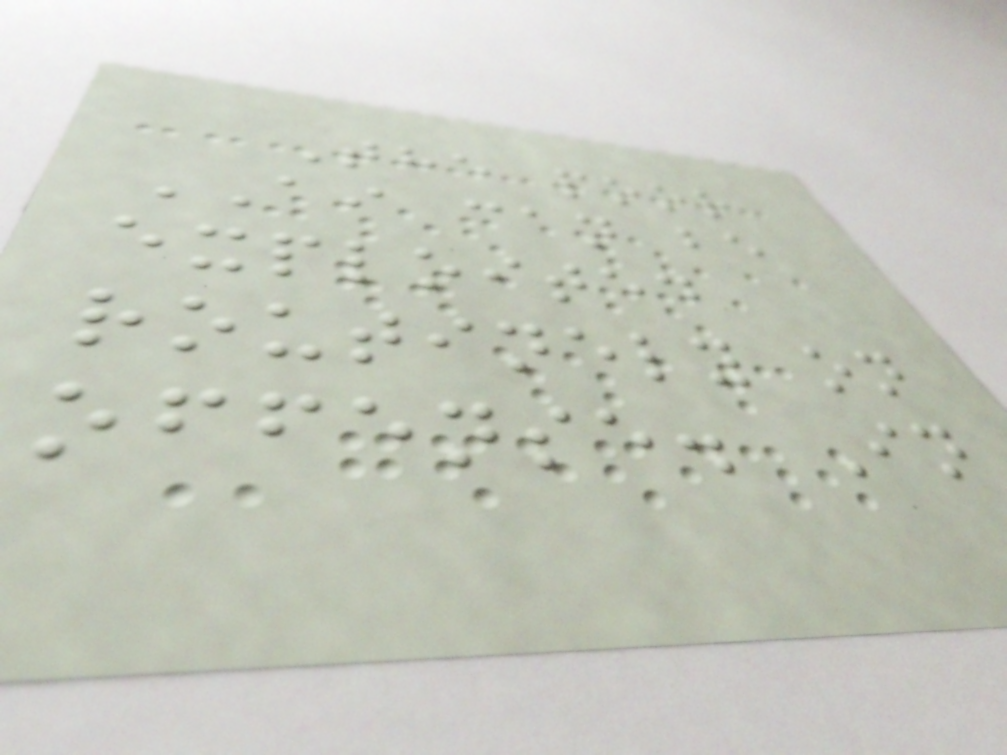The poor
AI can be
exploited
routinely on
offense. In
